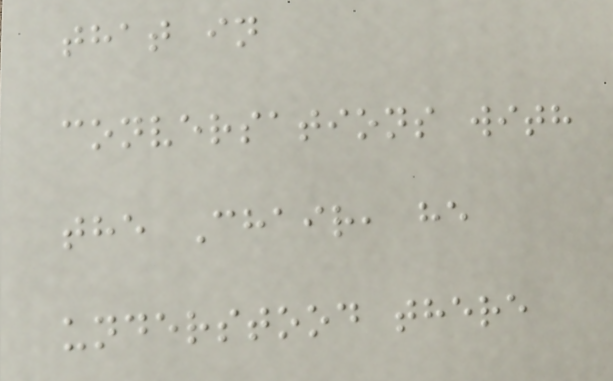that in
conversations with
the Chair, he
understood there
